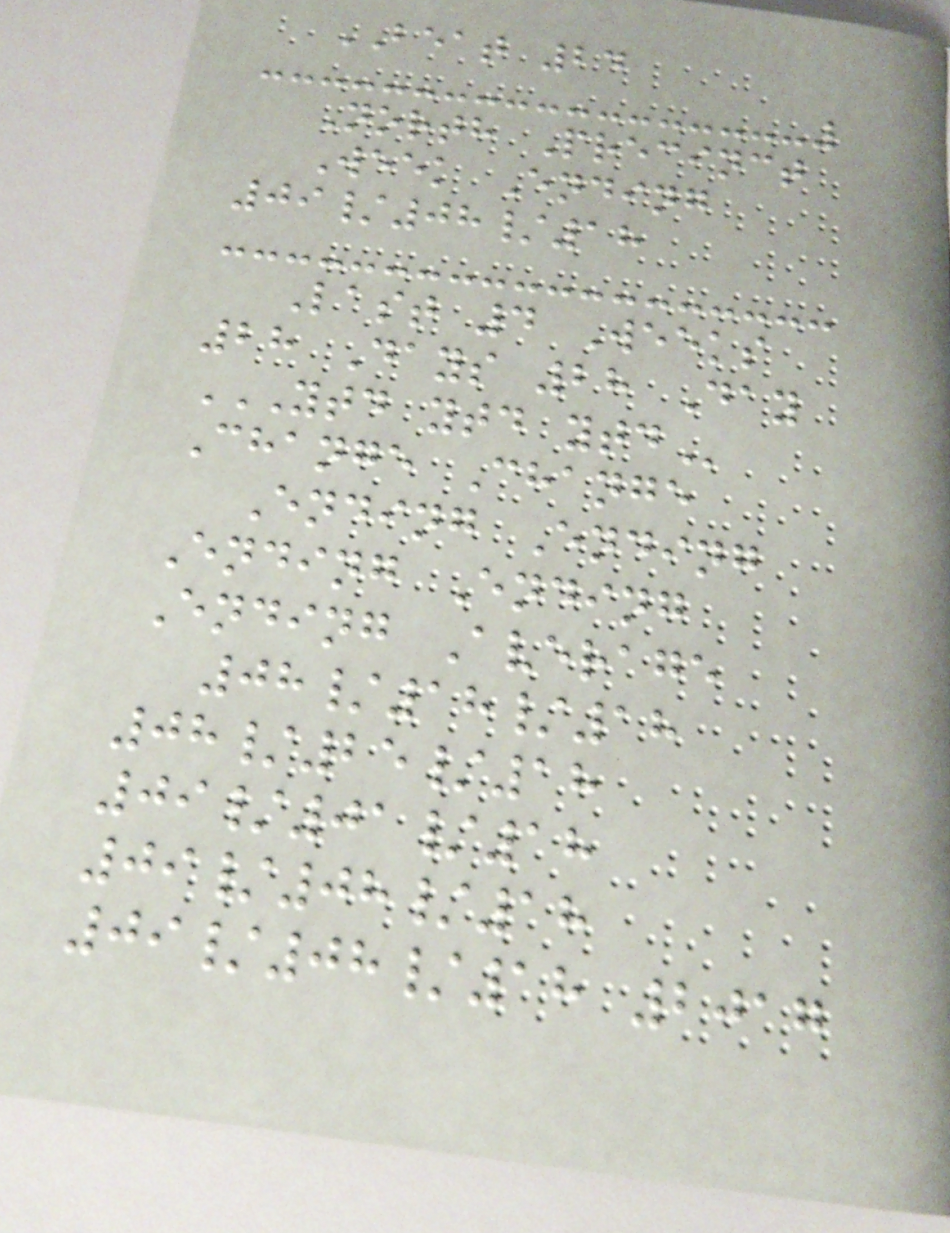BEAT 24
North Precinct
Week Ending
09/08/18
Last 4 Weeks
28 Days 28 Day
YTD YTD YTD
Change Change
Ending Ending
Ending Ending
Ending Average
08/18/18
08/25/18
09/01/18
09/08/18
09/08/18 2017
